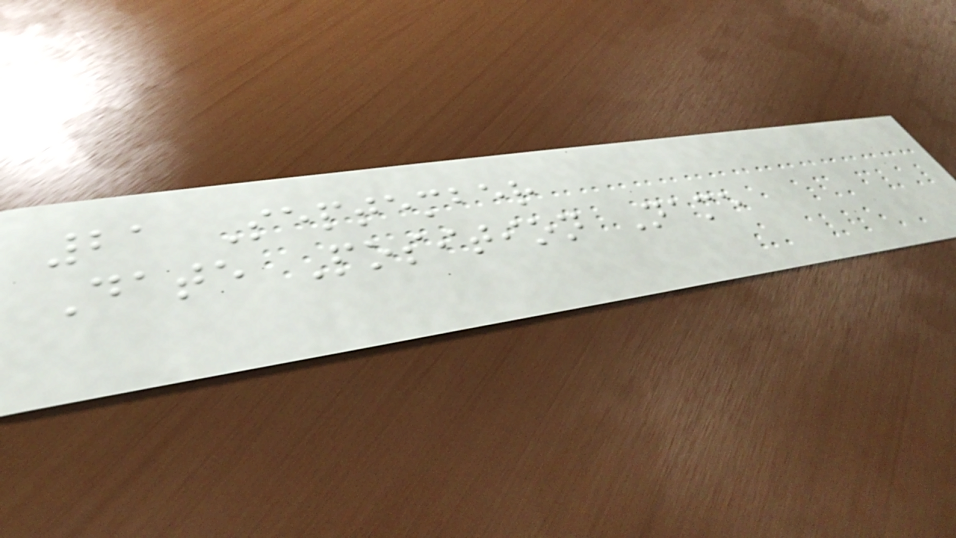21 September
Date Position Name
